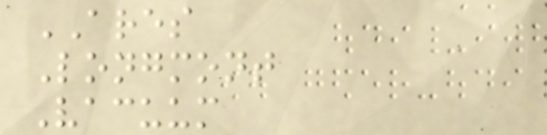ARES
Longmont
Vacuum
